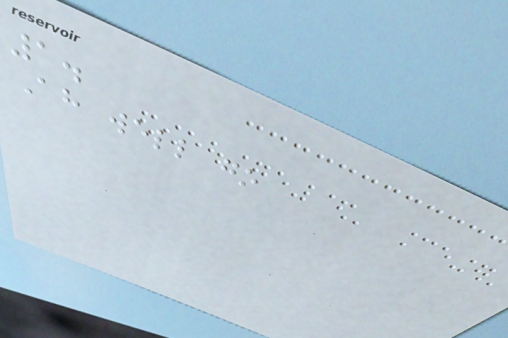1.
Ah well go
